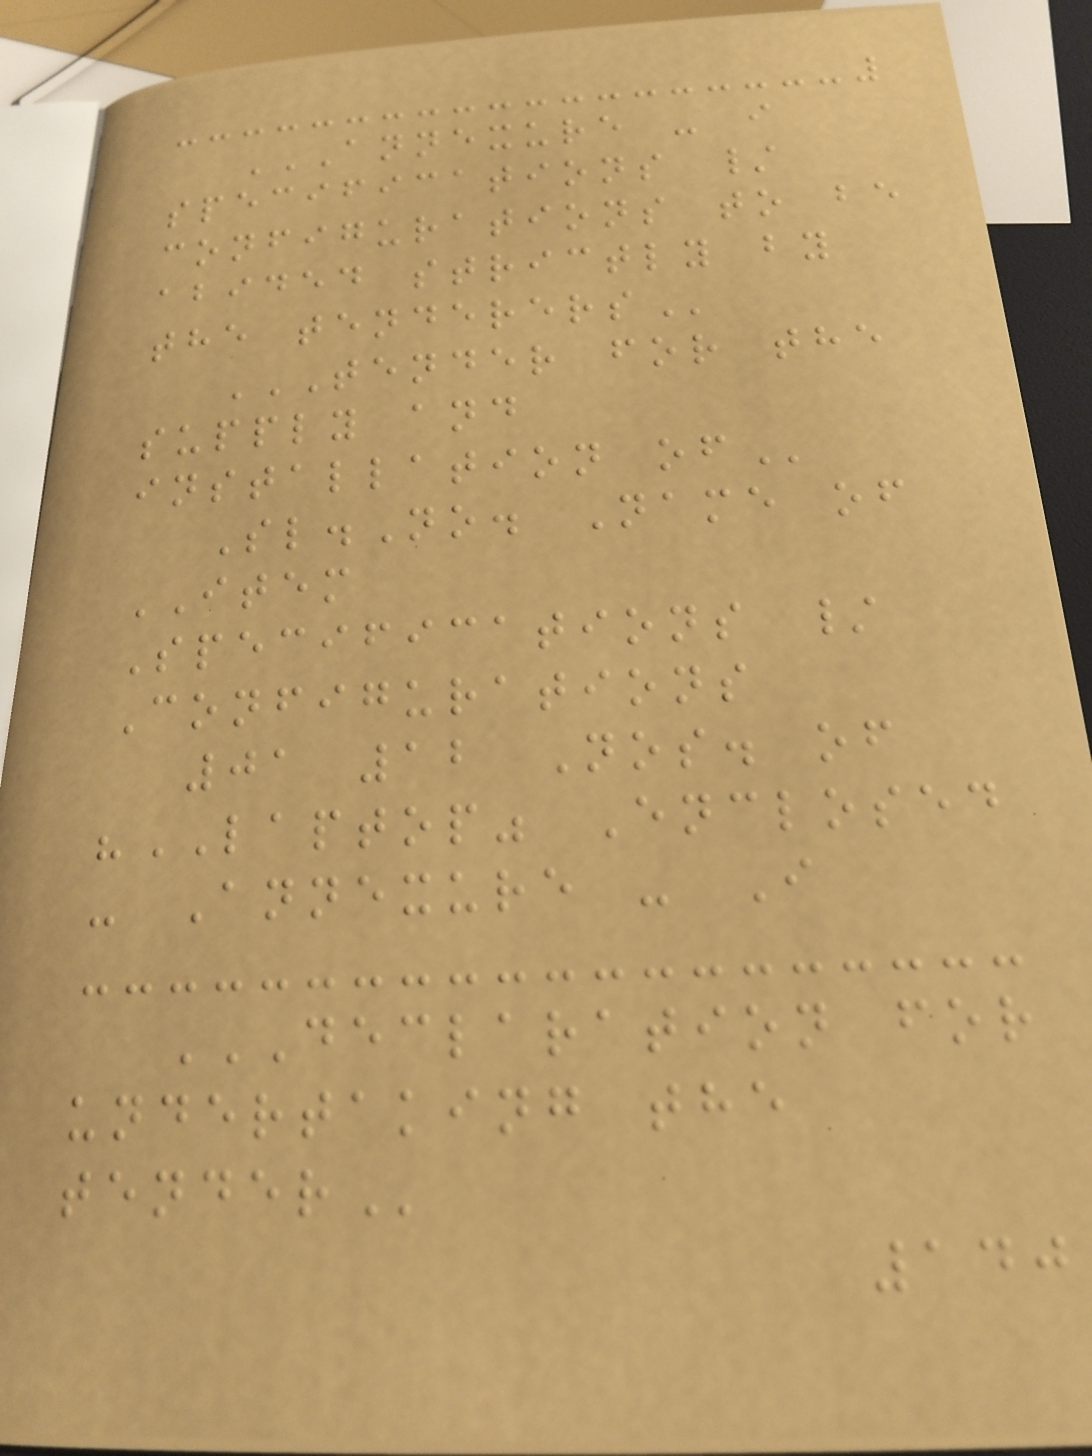ANNEXURE - I
SPECIFICATIONS /
CONFIGURATIONS TO BE
ABIDED STRICTLY BY
THE TENDERERS
TENDER FOR THE
SUPPLY AND
INSTALLATION OF
Sl.No. Name of
ITEM
Specifications /
Configurations
01 12 Nos. of
"LAPTOP" Enclosed
- Annexure - I
DECLARATION FOR
UNDERTAKING THE
TENDER
140
